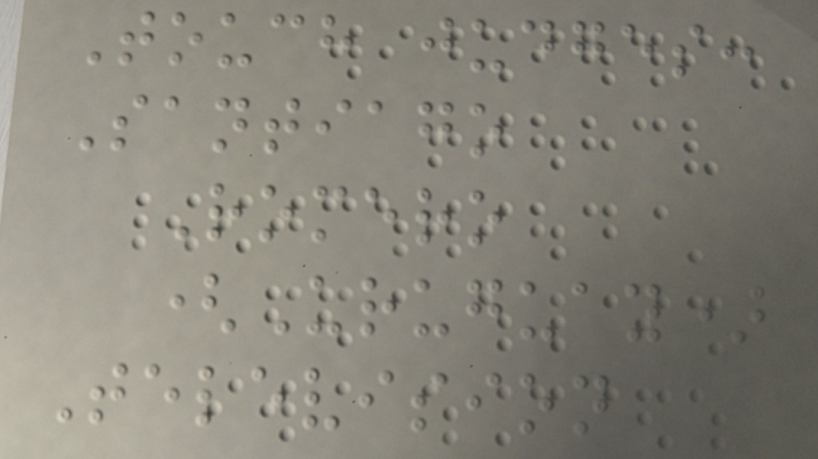Touch judges:
Santiago
Romero
(Uruguay)
Television
